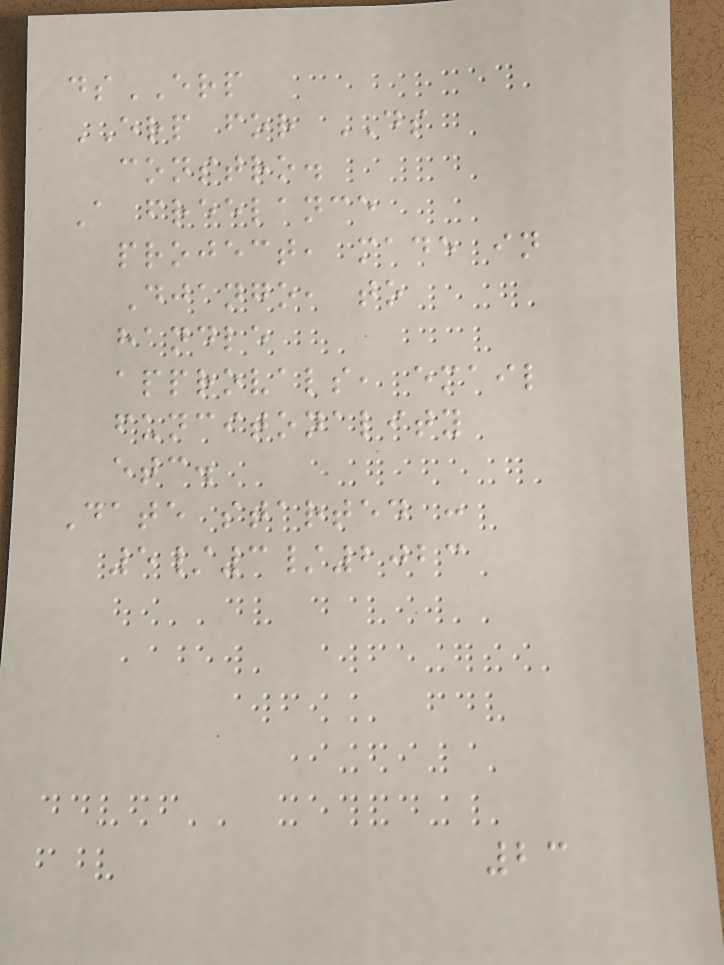dsERP
ERP for DS
constro.
A freelance
project, made in
Django, to
handle
approvals, email
funcitonality
etc.
Date started :
5/3/2023
23
